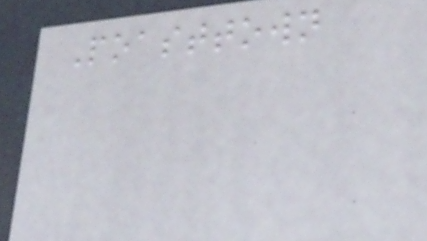Poasttown
